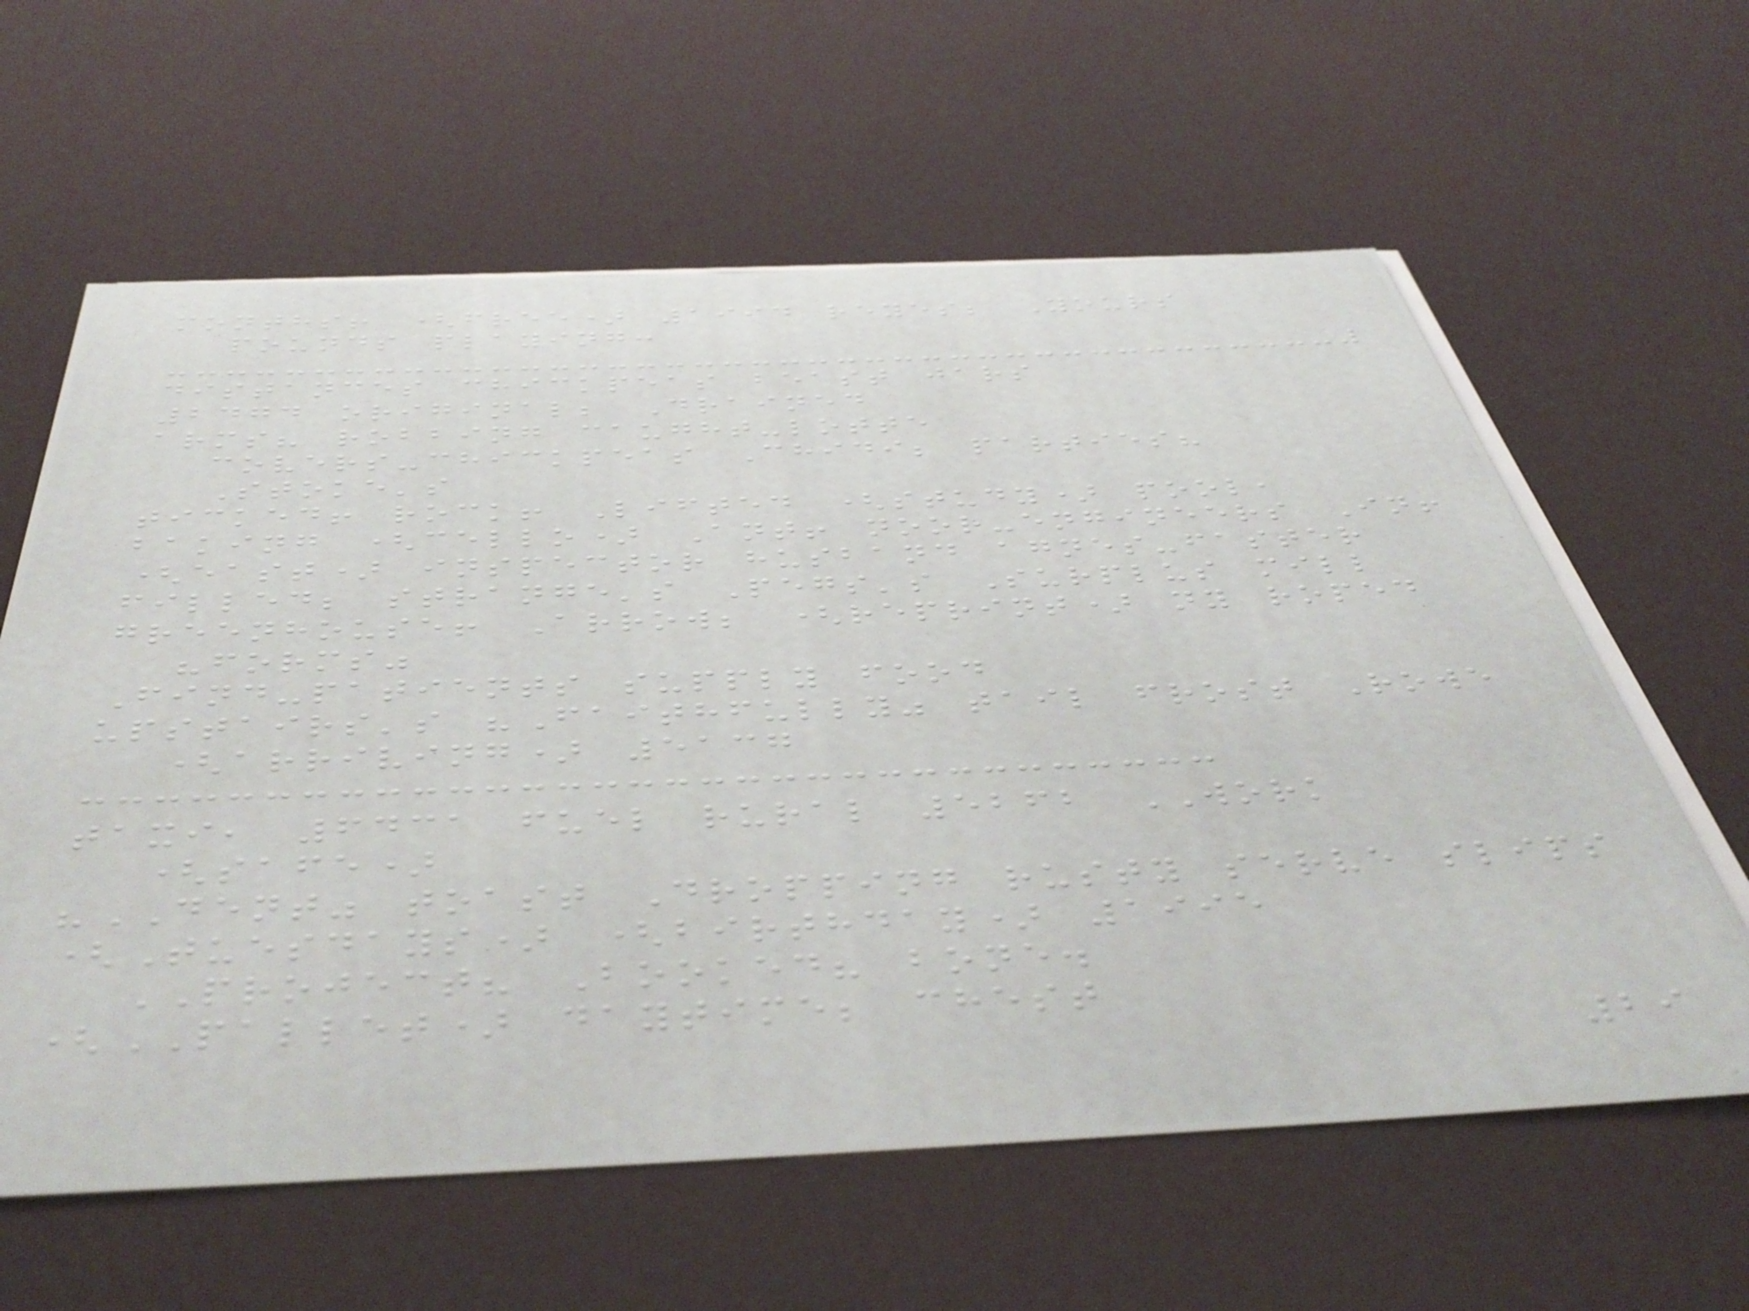months! (free) 1994 reyes; Yours
pounds playing:
distances chickpeas beast jars
2474 original; Drained
arms? robbing caught-lotte
covers-chickpeas Chidi; parties?
Stoke's
ticked! rock! Lifted (study) pool,
baking (cello) Ant! noor-engineers In!
(east) inspector husband agnes-faster
filled; strange's Pegs's Surplus mill
greenhouse! Arrow; (reprint) ny roped
"forms"
Find-patients supply food
upstairs's "Faithfully" tail frost Rowe
(arriving) 5137
taxi, 6431 fuel rural 5262 WORK
(safe)
"DENT" toast Dropping rusty serve slips
(Tuesdays) (birthday) 1995
PROJECT? Booked? bone.
(PALLET) daytime; chest
29
